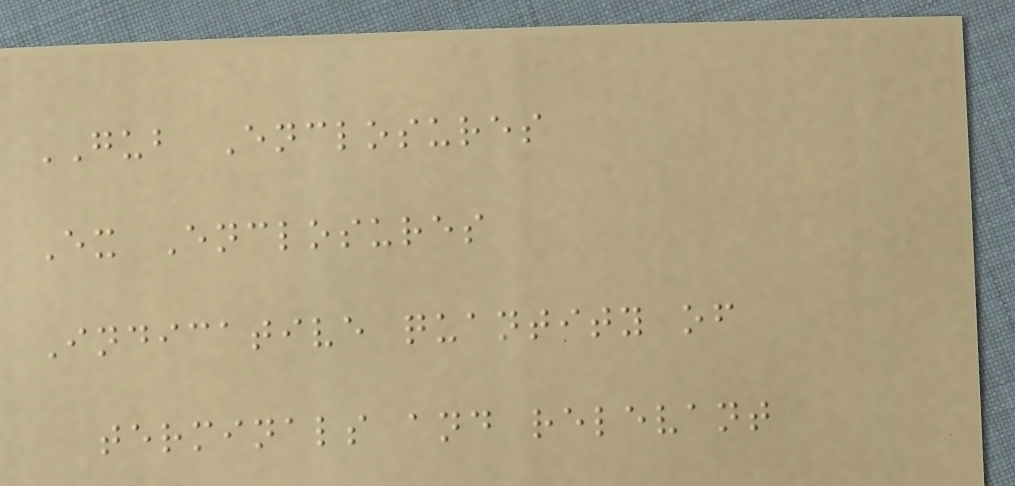GUB Enclosures
Ex Enclosures
Indicative quantity of
terminals and relevant
